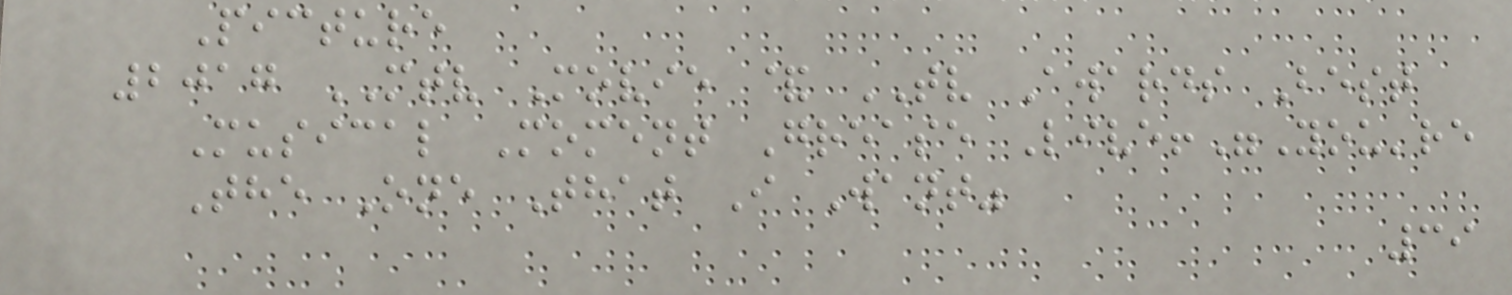Picture
2017 MTV Movie & TV Awards Best
Musical Moment Grease Live!"You're
The One That I Want"
39
